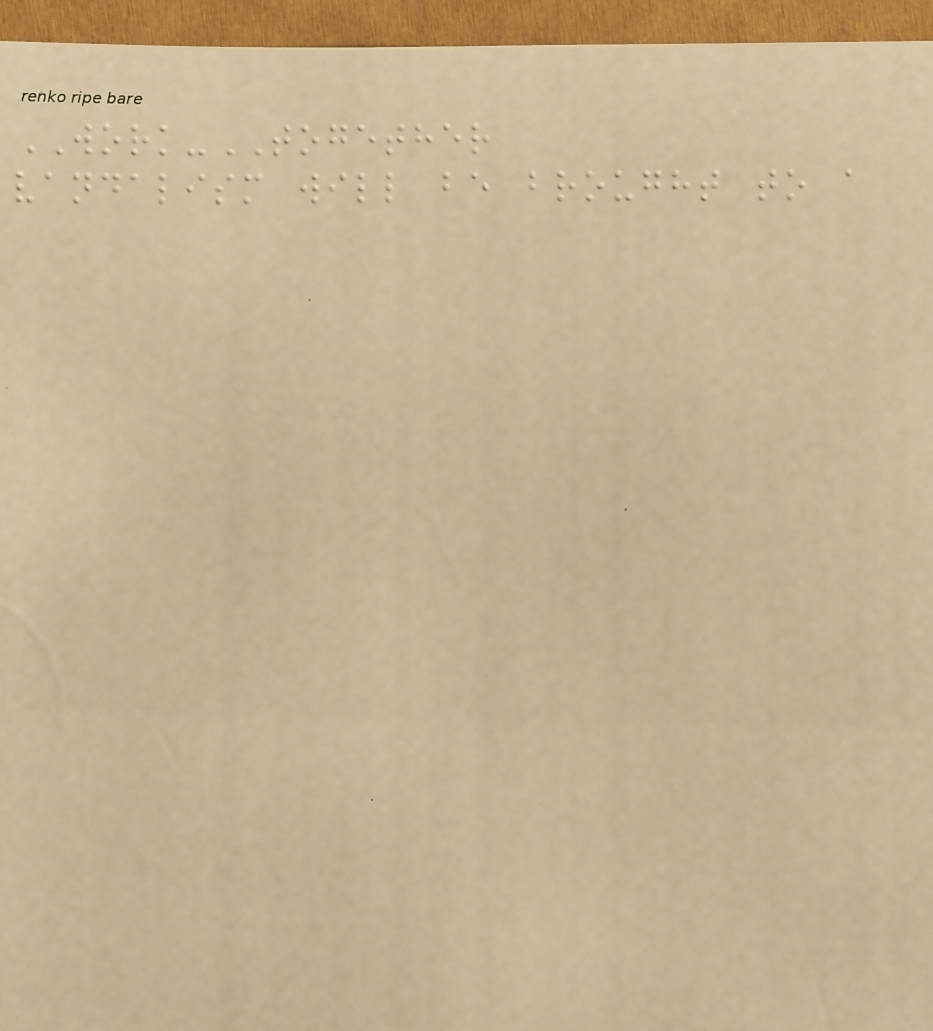WORK-TOGETHER
vandalism will be brought to a
